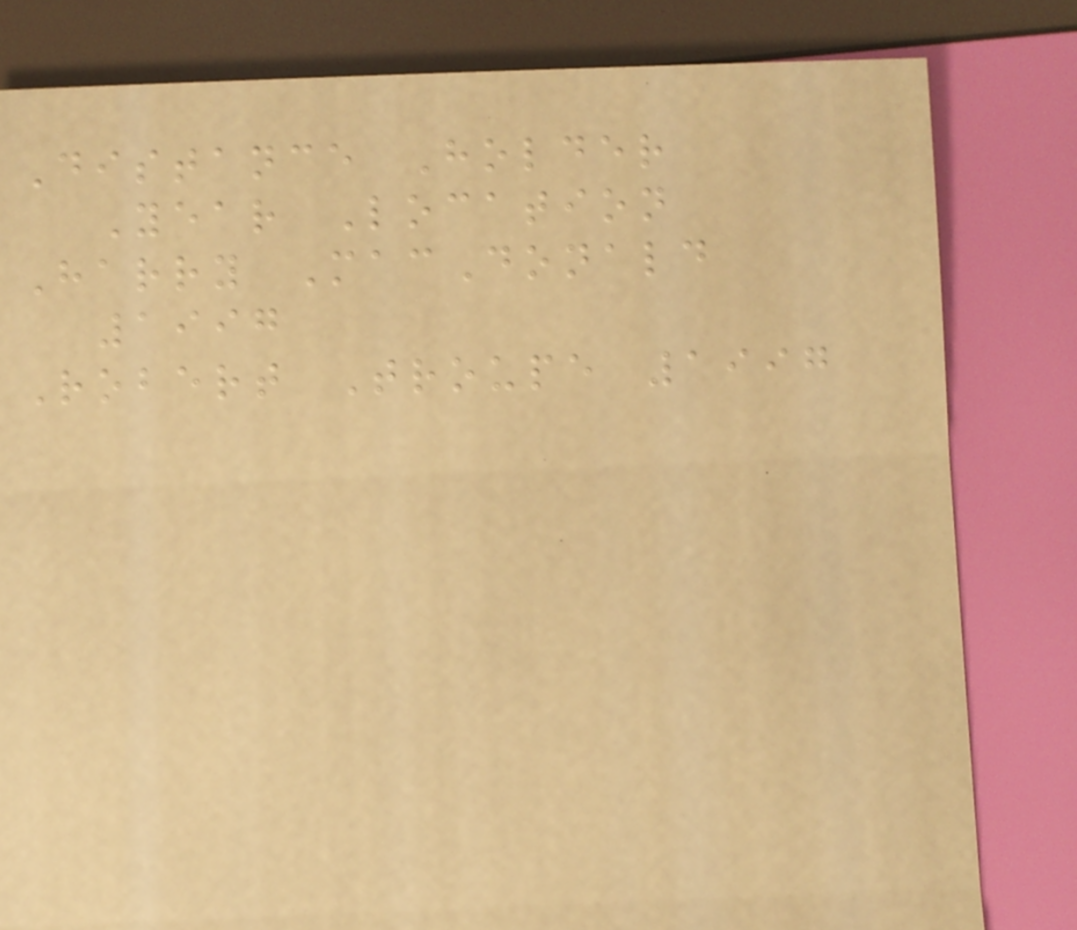Distance Holder
Year Location
Harry MacDonald
1997
Robert Troupe 1997
